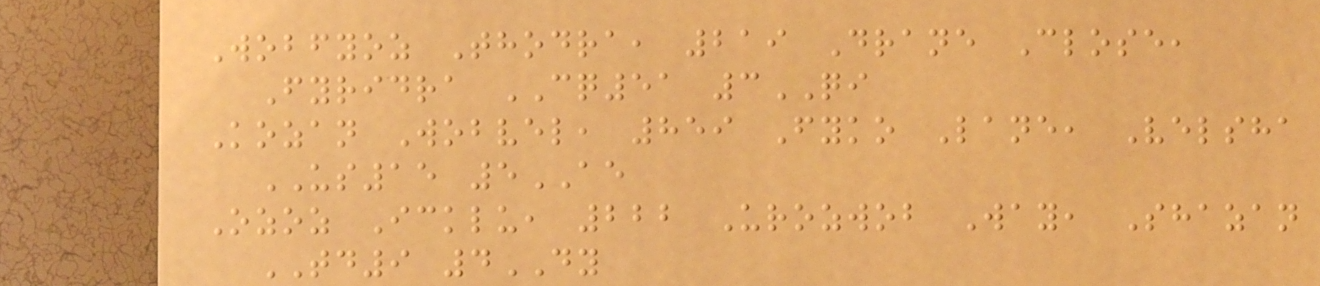Wobfyoz Thodra, 219 Drane Close,
Fyridra CQ51 3QI
Kozan Wobvel, 859 Fyko Lane, Velsha
US15 5AE
Ozoz Icklu, 222 Urozwob Way, Shazan
TD9 4DY
